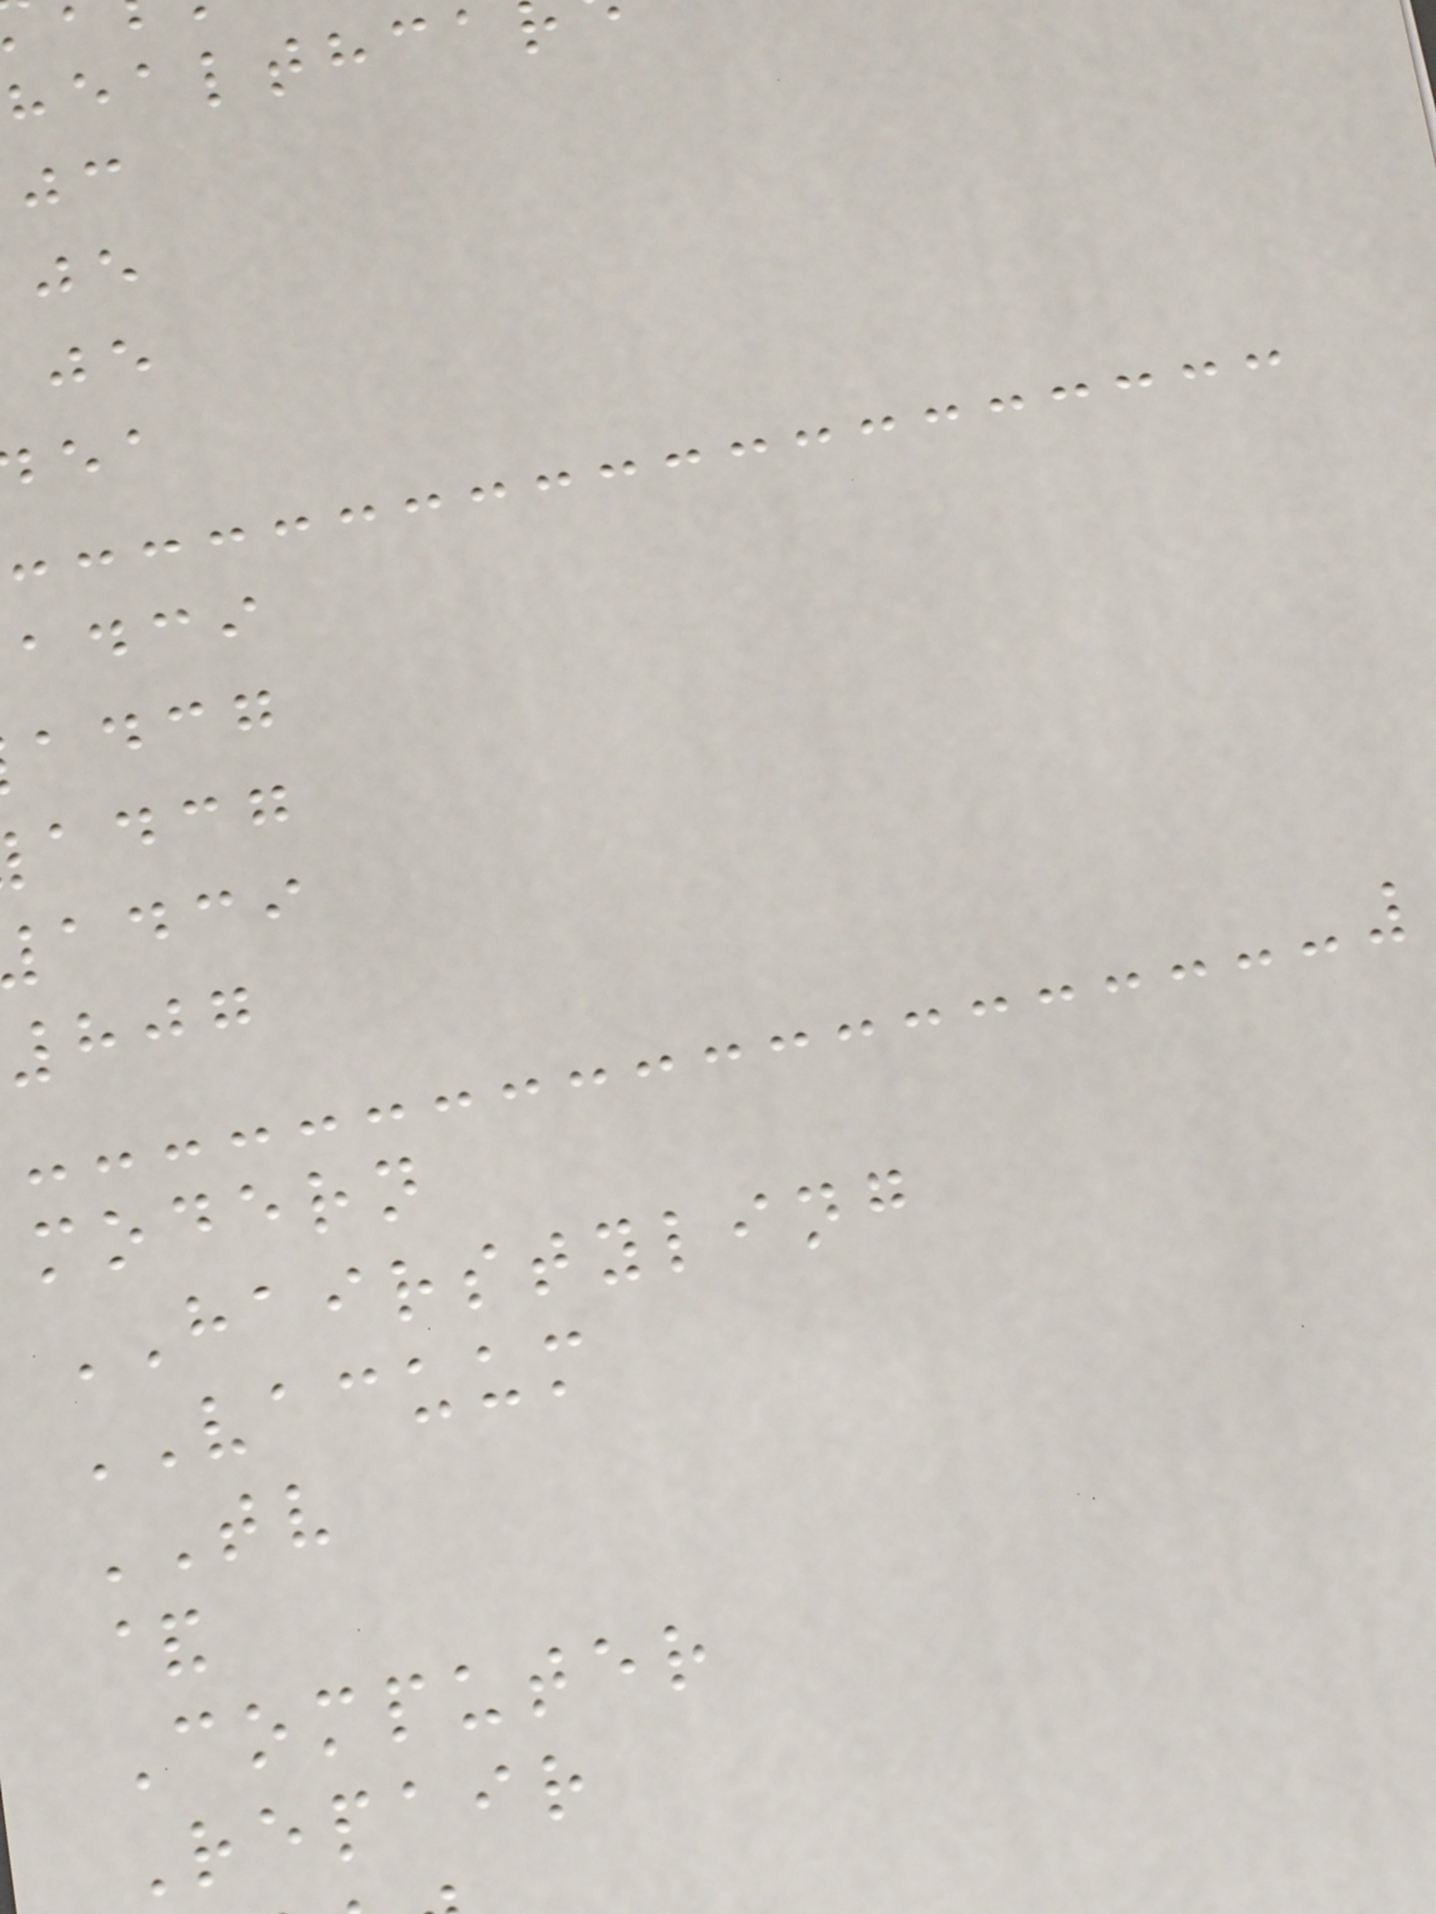adci
adcg
adcg
adci
807
modern
HAIRSTYLING
VACUUM
TV
&
Computer
Repair
